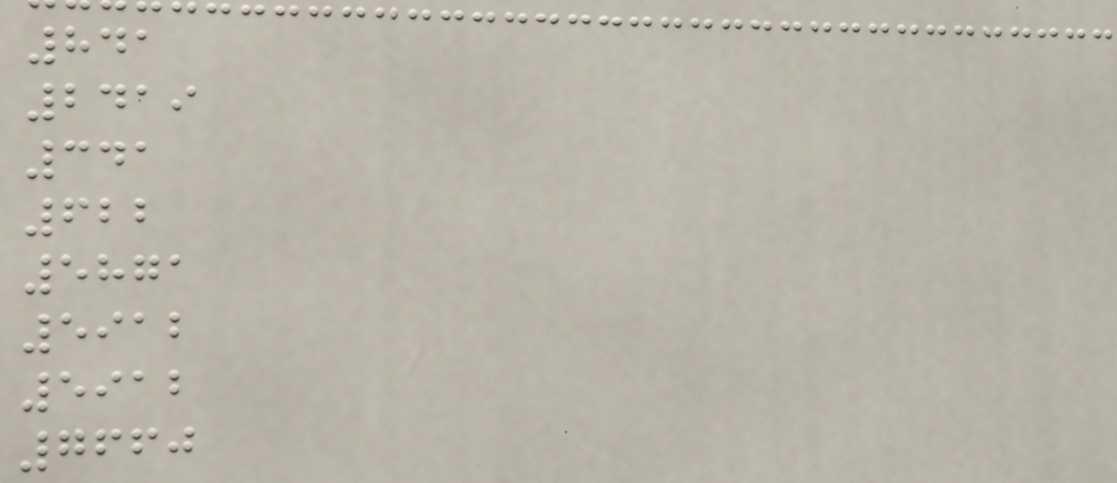841
2419
341
622
5871
5912
5912
7660
